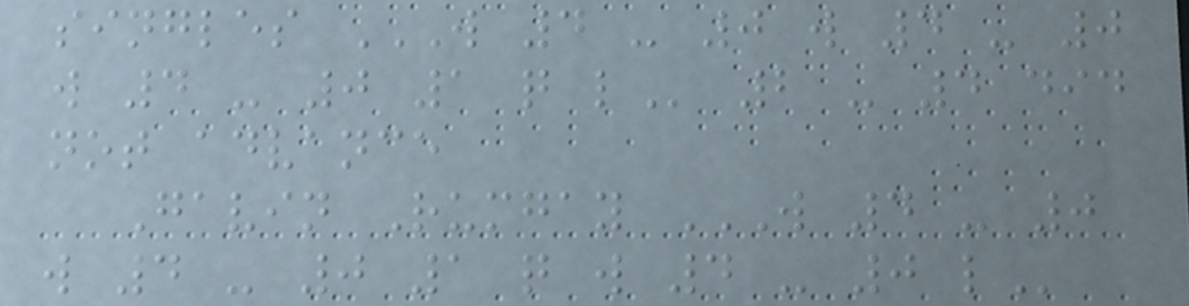singles W 4 - 0 W 4 - 0
W 4 - 0 1 Q L 2 - 4 did
not advance
Gavin Rumgay W 4 - 0
W 4 - 0 1 Q W 4 - 0 L
